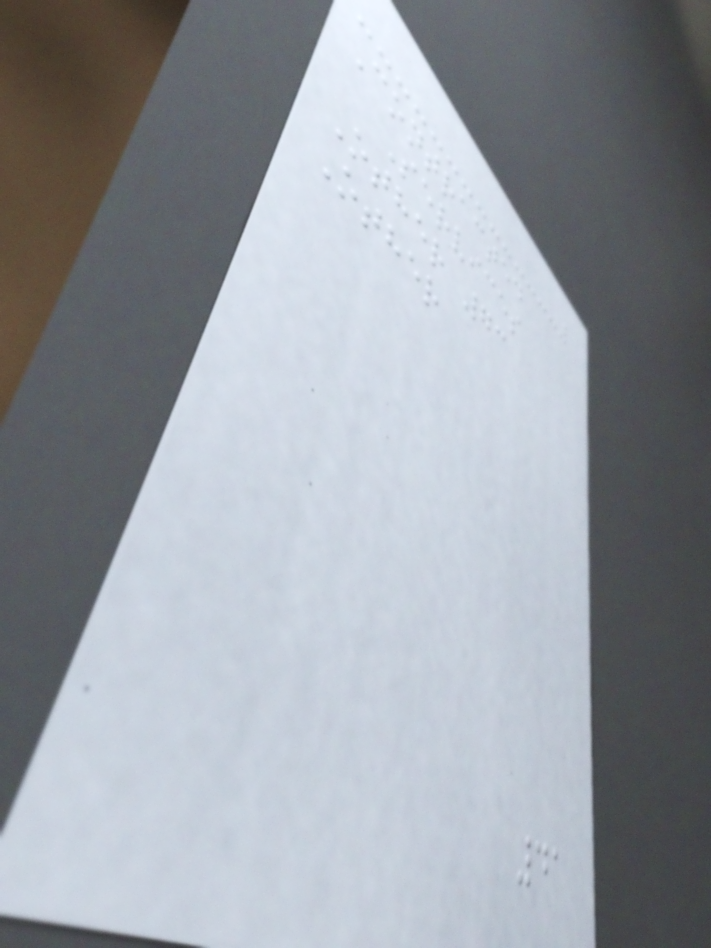Contracted
Services
Other 73
Other
41
